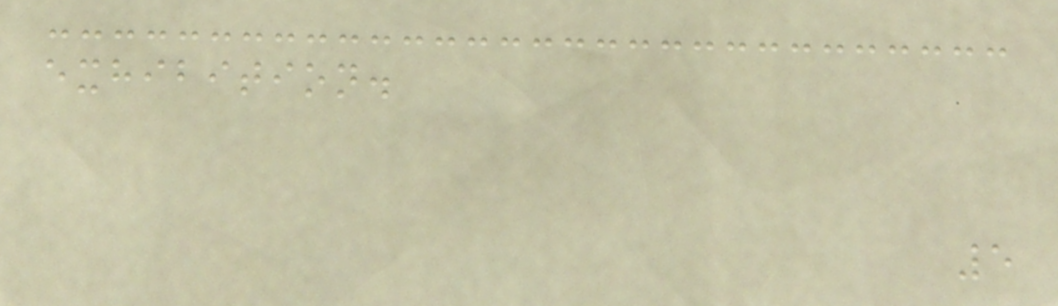exhibition.
5
